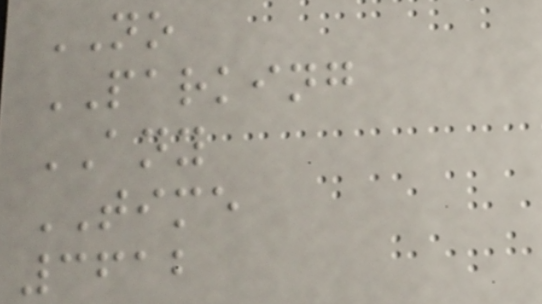NO
PARKING
ANY
TIME
3612
